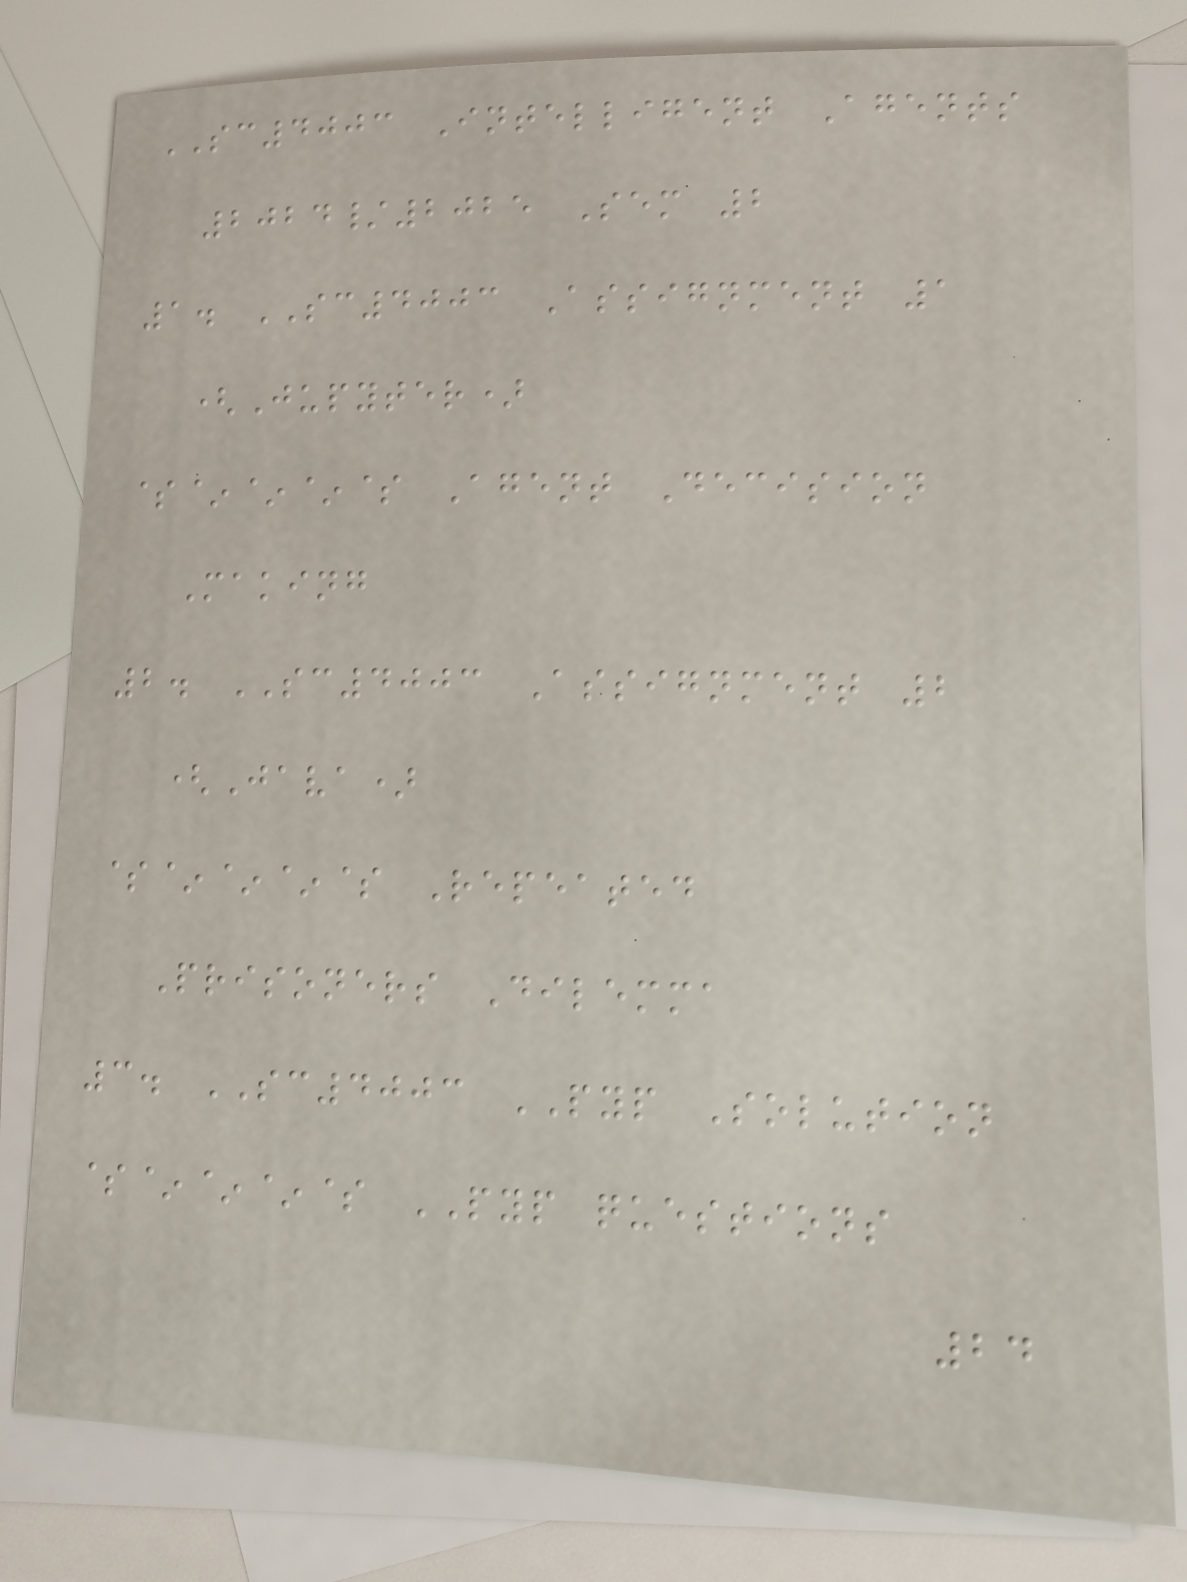SC4003 Intelligent Agents
2024/2025 Sem 2
1. SC4003 Assignment 1
(Jupyter)
$~~~$ Agent Decision
Making
2. SC4003 Assignment 2
(Java)
$~~~$ Repeated
Prisoners Dilemma
3. SC4003 PYP Solution
$~~~$ PYP questions
24
